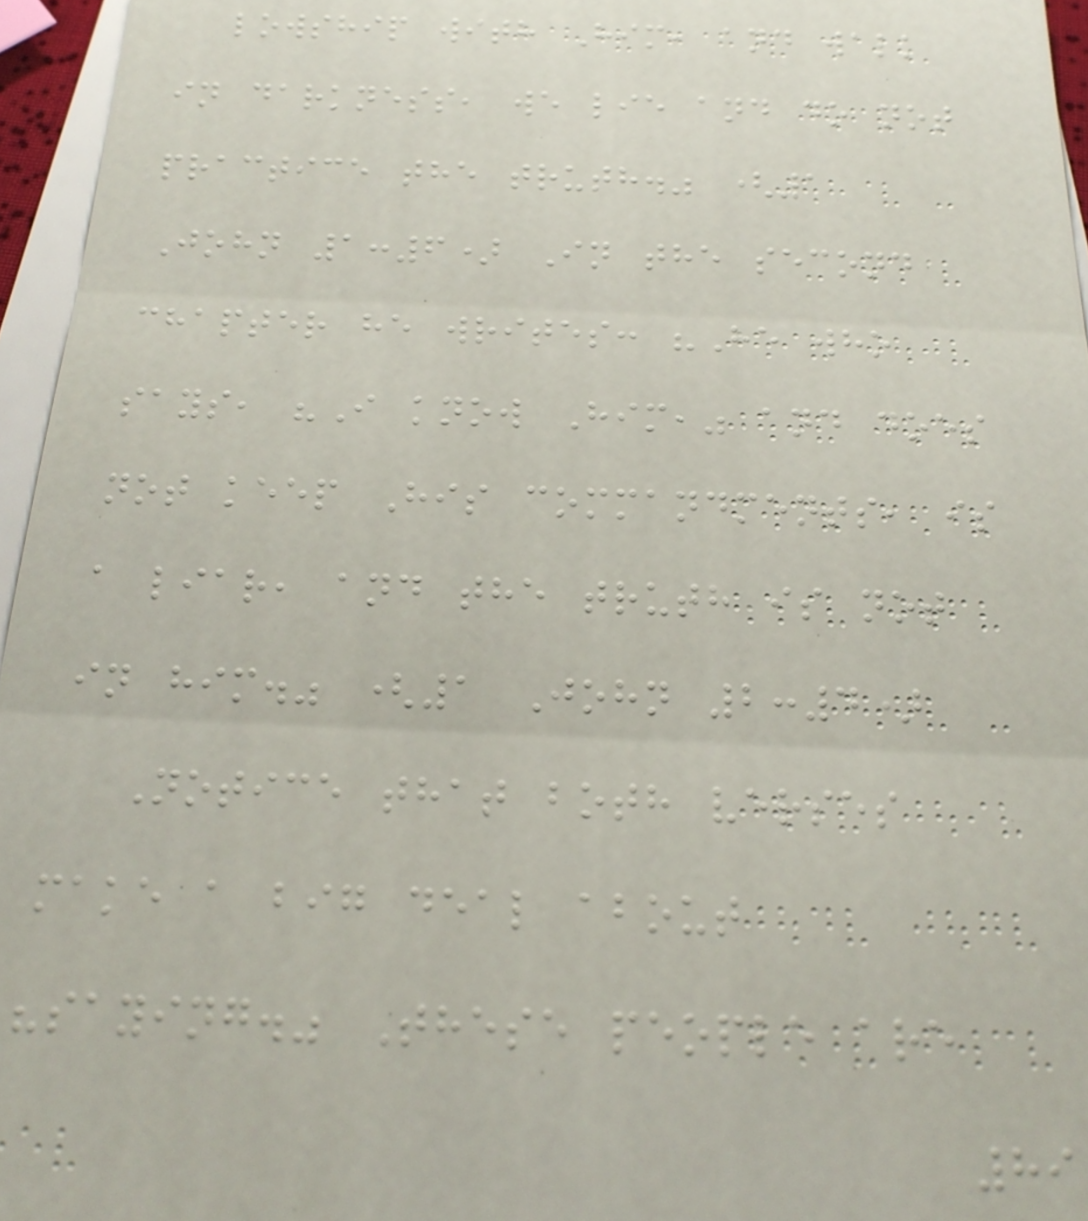lowship with Him, and walk
in darkness, we lie and do not
practice the truth." (1
John 1:6) In the second
chapter he writes: "He who
says, "I know Him," and does
not keep His commandments, is
a liar, and the truth is not
in him." (1 John 2:4)
Notice that both verses
make a big deal about
"saying." These people are
89
